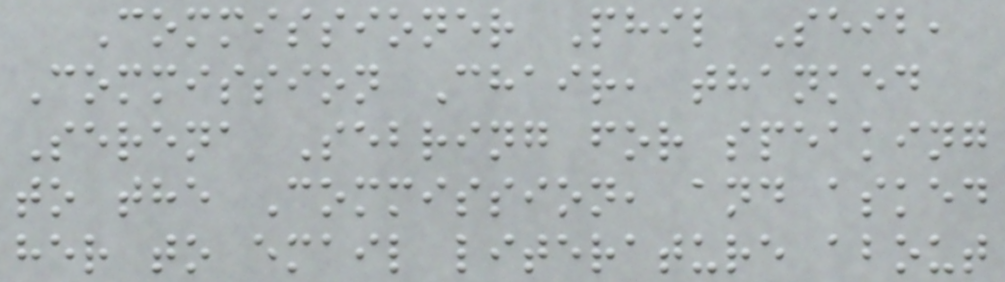Commissioner Phil Seib,
Commission Chair, thanked
Serena Sebring for speaking
to the Commission, and asked
her to email literature about
